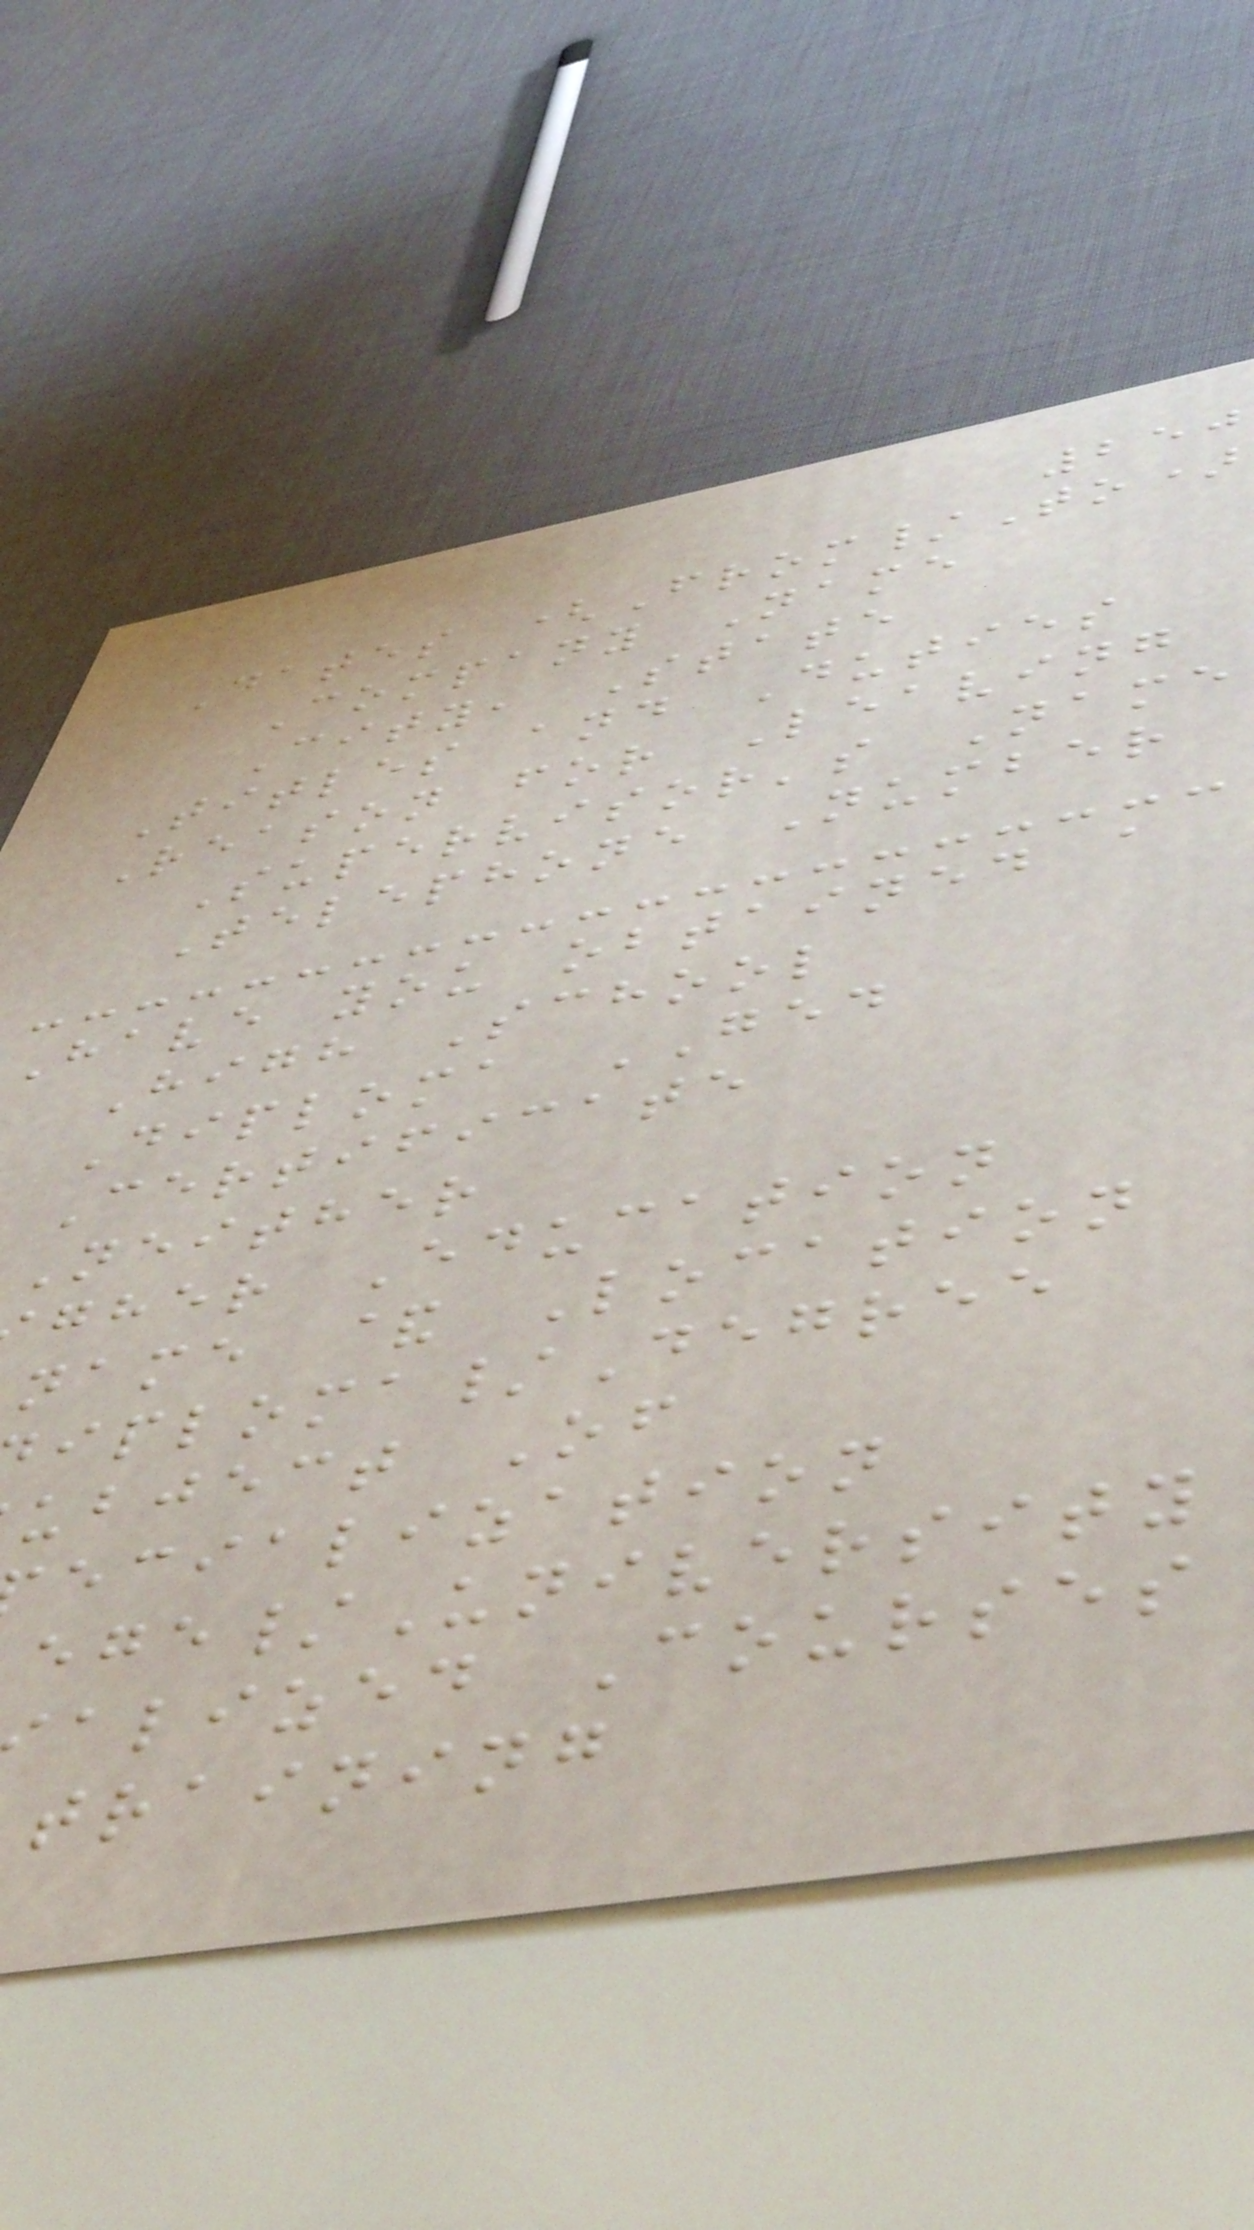250
Dates (From/To)
Company Name
City, State
Titles and Duties
Reason for Leaving
Supervisor's Name
Telephone Number
Have you obtained a
High School
Diploma GED
Certificate
Neither
gher Education
name & Location
iploma/Degree
ubject Of
ecialization
ege/University
alized Courses
training
